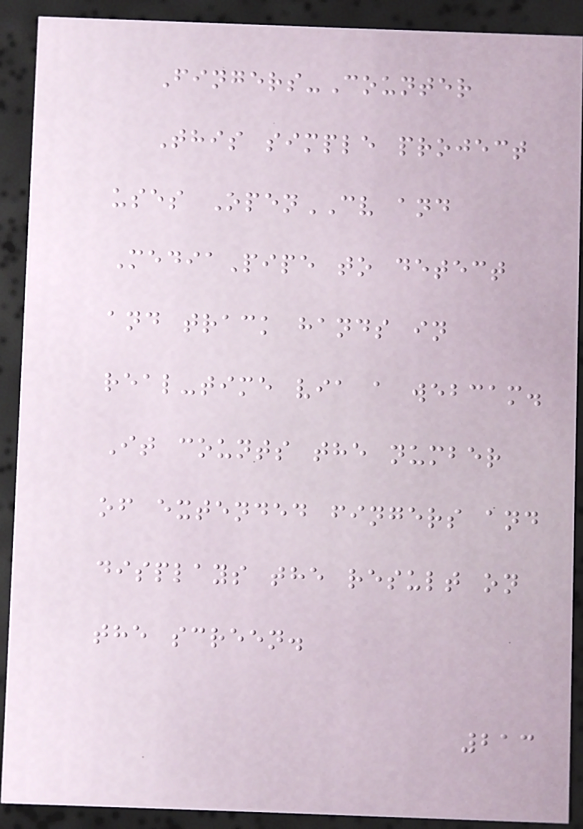Fingers-Counter
This simple project
uses OpenCV and
MediaPipe to detect
and track hands in
real-time via a webcam.
It counts the number
of extended fingers and
displays the result on
the screen.
213
